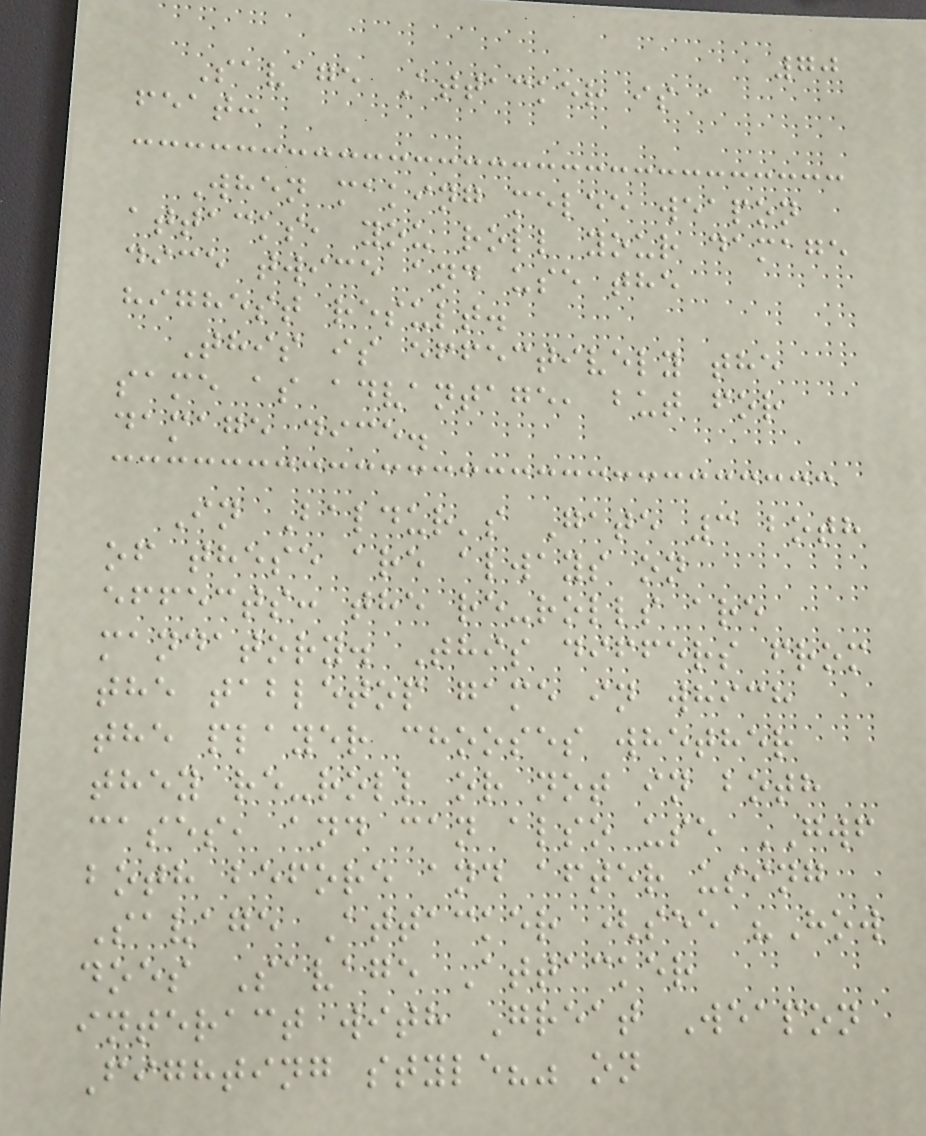70
Savage Attacker is a
feat:
When making melee weapon
attacks, you roll your damage
dice twice and use the
highest result.
This is effectively the
same as advantage, but for
damage dice.
In Baldur's Gate 3 both
of these are always on
effects: the re-rolls are
mandatory. This differs from
the tabletop game in which
the player chooses whether
they re-roll or not in both
cases, and can also use GWF
both before and after using
Savage Attacker (see "How
does Savage Attacker
interact with Great Weapon
Fighting style?" on
